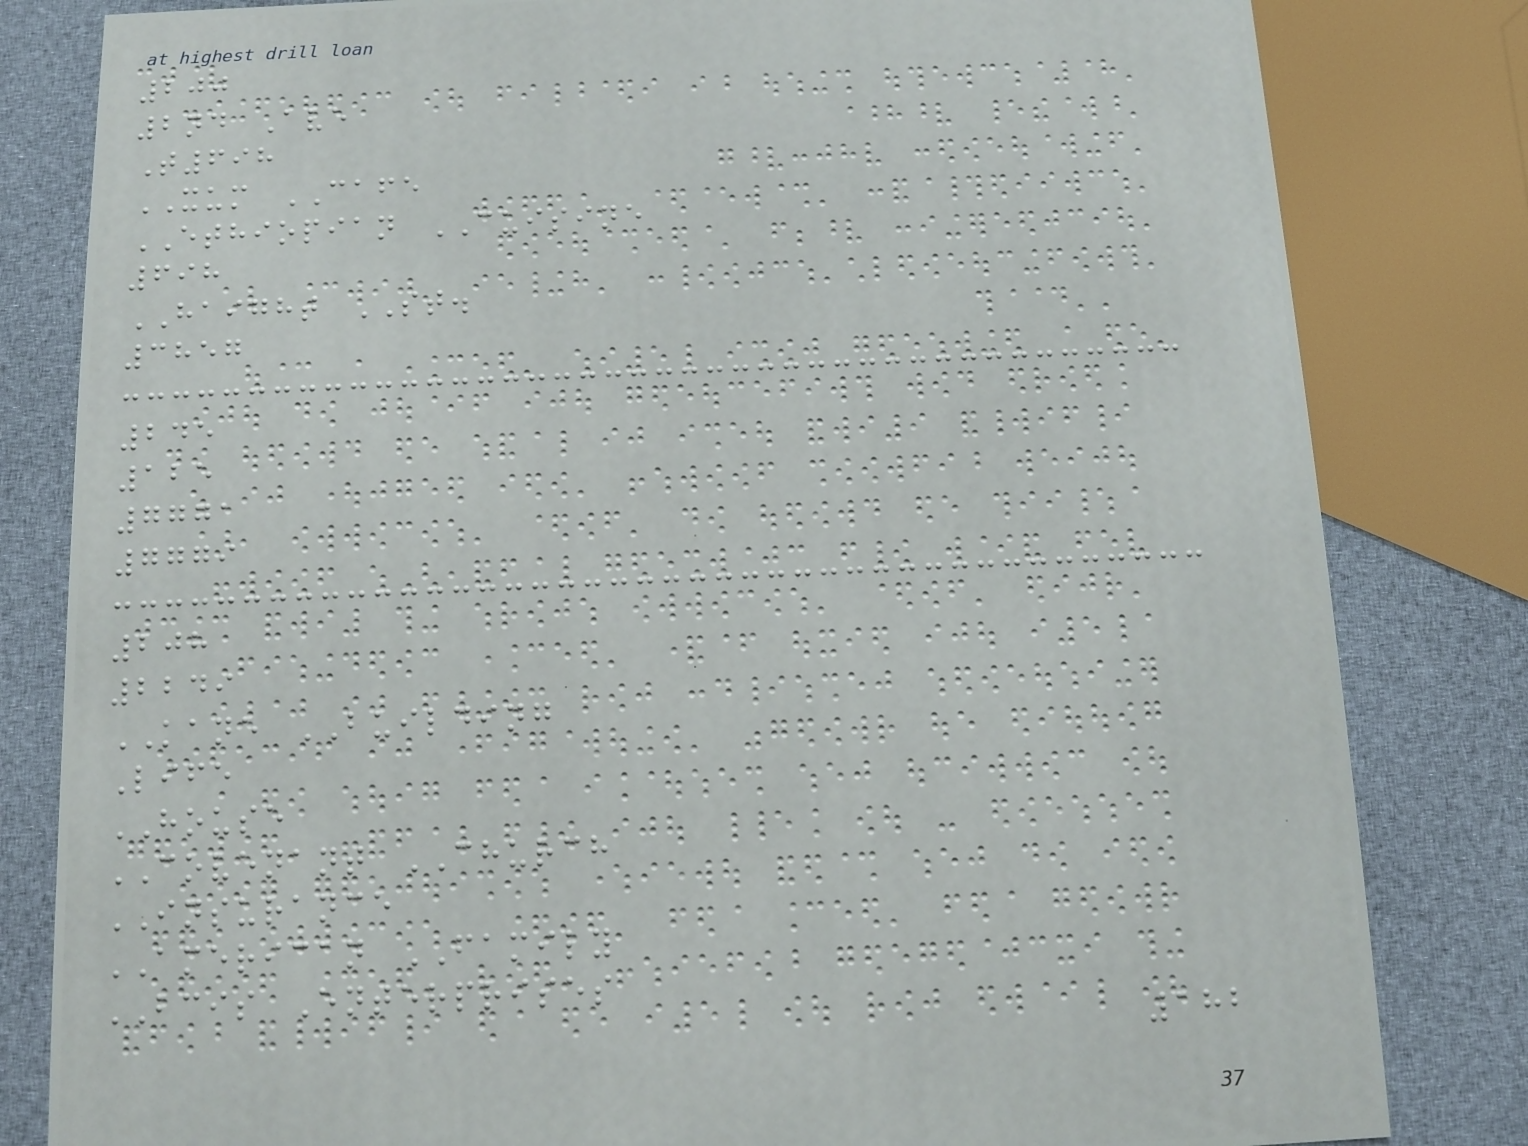200
2nd Ave
T698
XUM CAFE
ETHIOPIAN CUISINE
698
HAIGHT ST.
3857
245
125
7771
7779
208
2249
KANE BUILDING
Life
HOUSE
COVENANT CHURCH
INSURANCE
AMERICAN FAMILY
BCIS Enterprises
182
